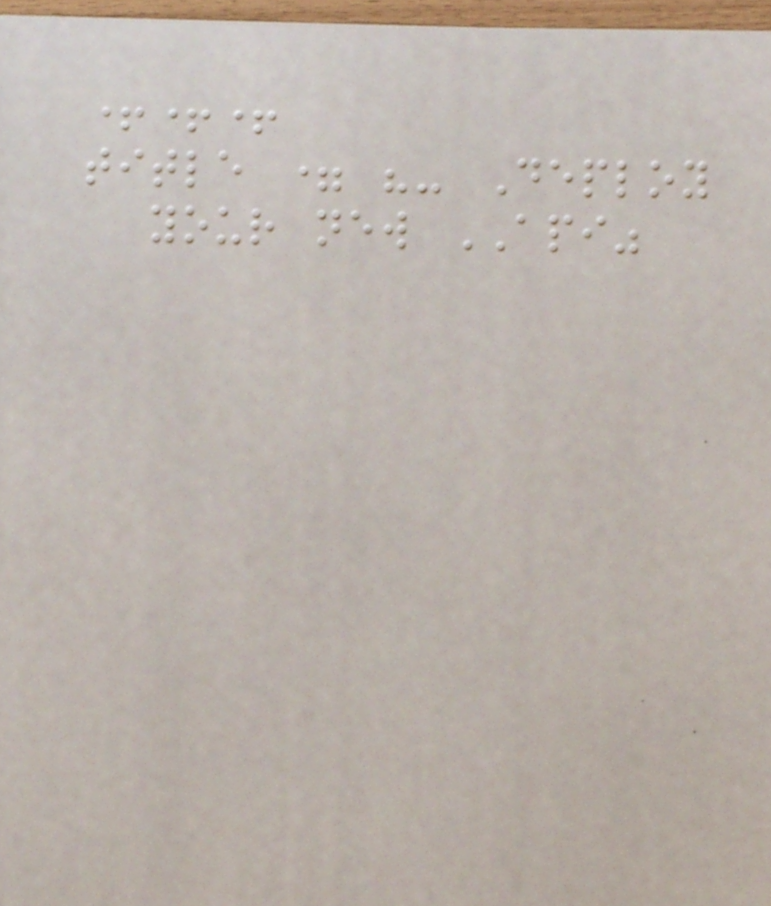+++
title = "- Deploy
your new API"
